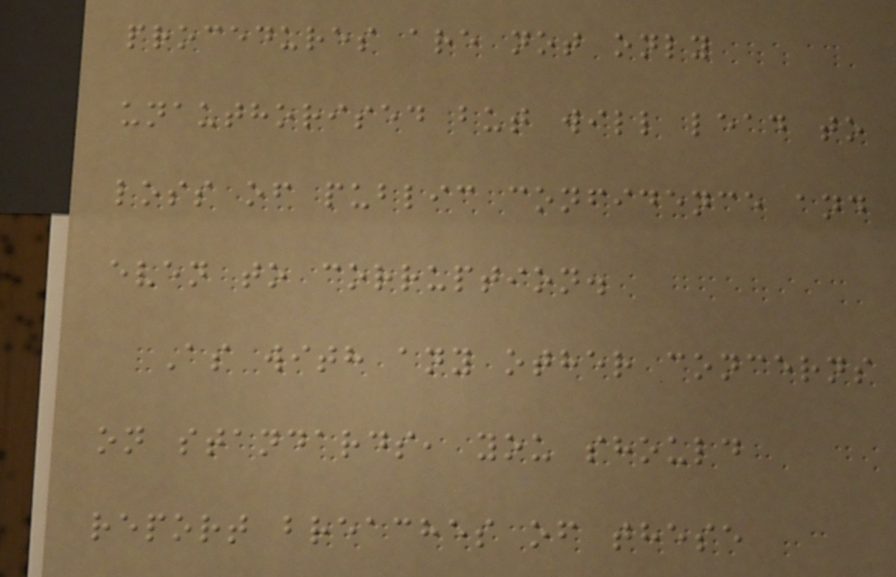procedures are not only
unauthorised but will lead to
loss of public confidence and
even to corruption.
As with any other concerns
on standards, you should
report breaches of these
